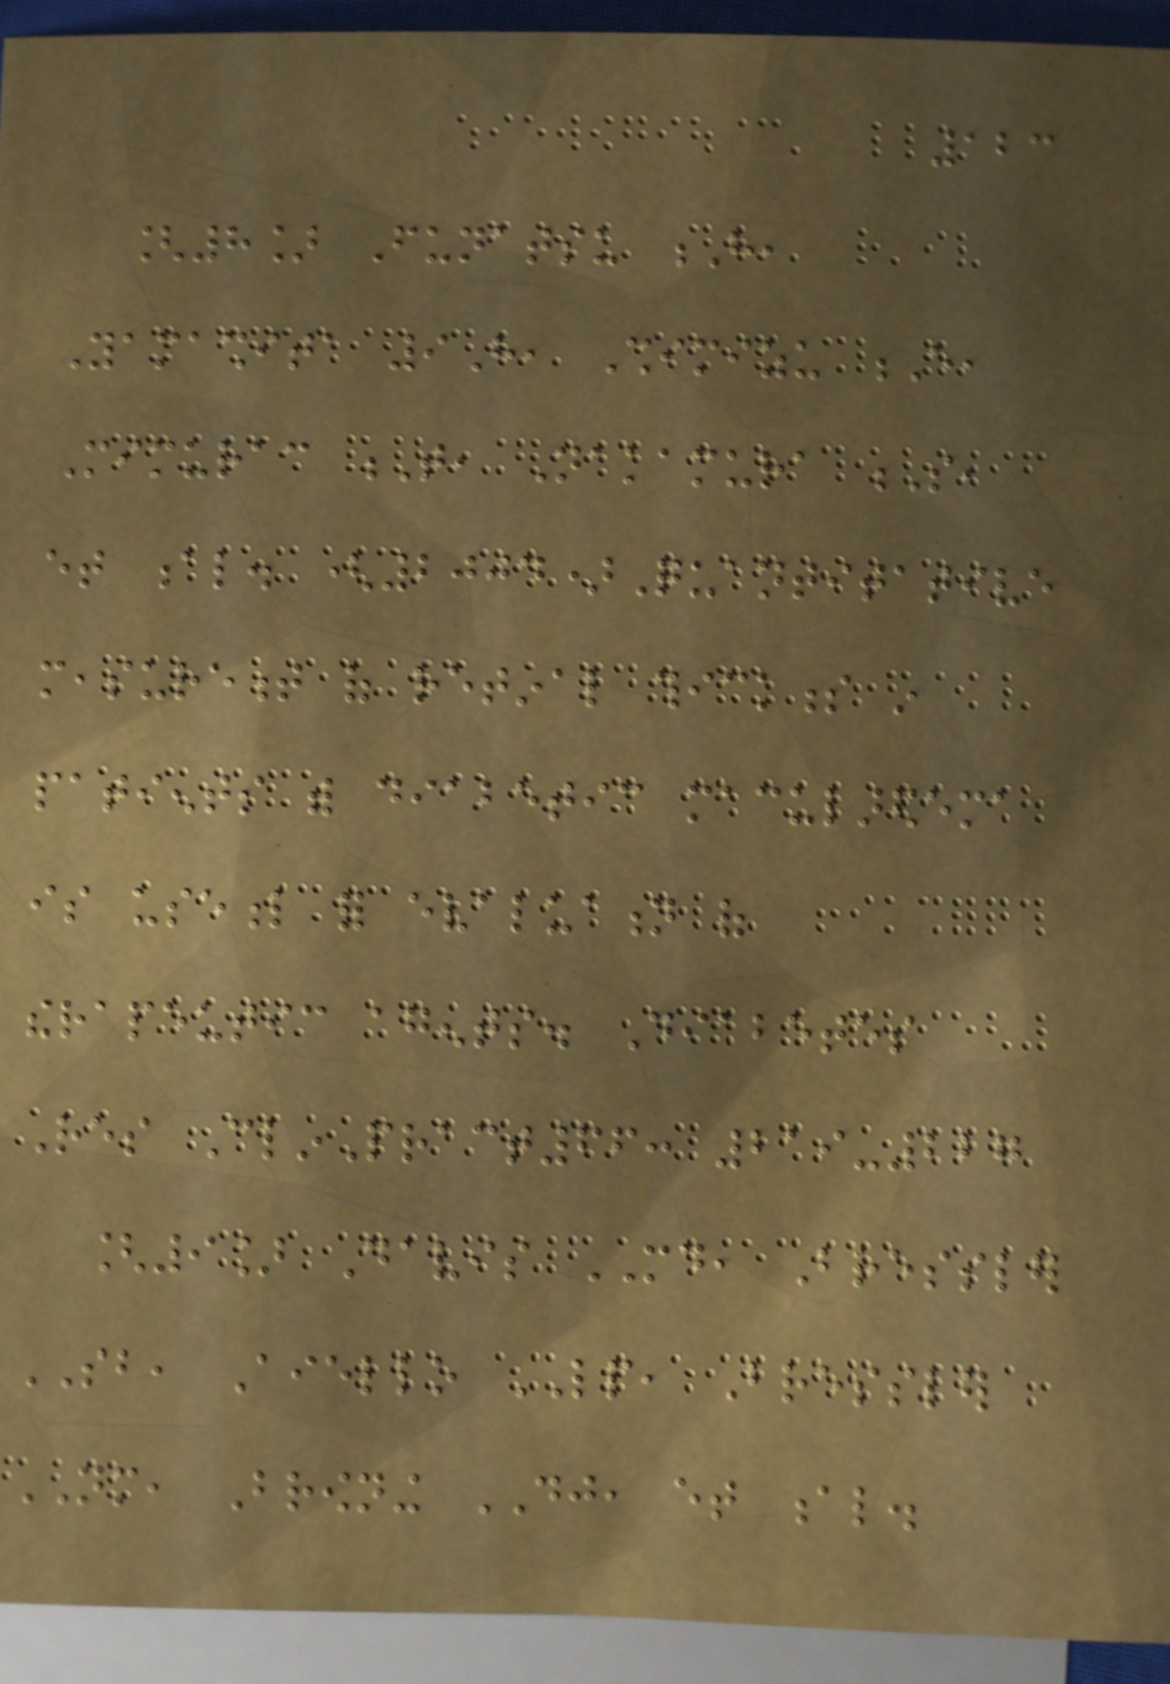123
[8] Funatsu H,
Yamashita 9H, Shimizu E,
Mimurac T, Nakamura S,
et al. (2004)Quantitative
measurement of retinal thickness in
patients with diabetic macularedema
is useful for evaluation of
therapeutic agents. Diabetes
Res ClinPract66: 219-227
[9] Davis MD, Bressler
SB, Aiello LP, Bressler
NM, Browning DJ, et al.
